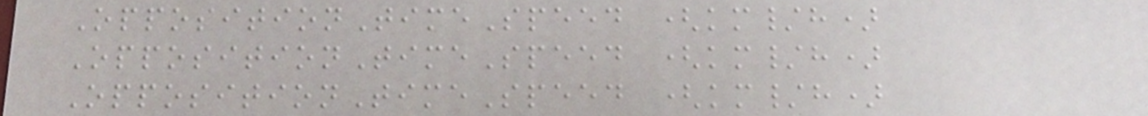OppositionTimeSpeed (km/h)
OppositionTimeSpeed (km/h)
OppositionTimeSpeed (km/h)
